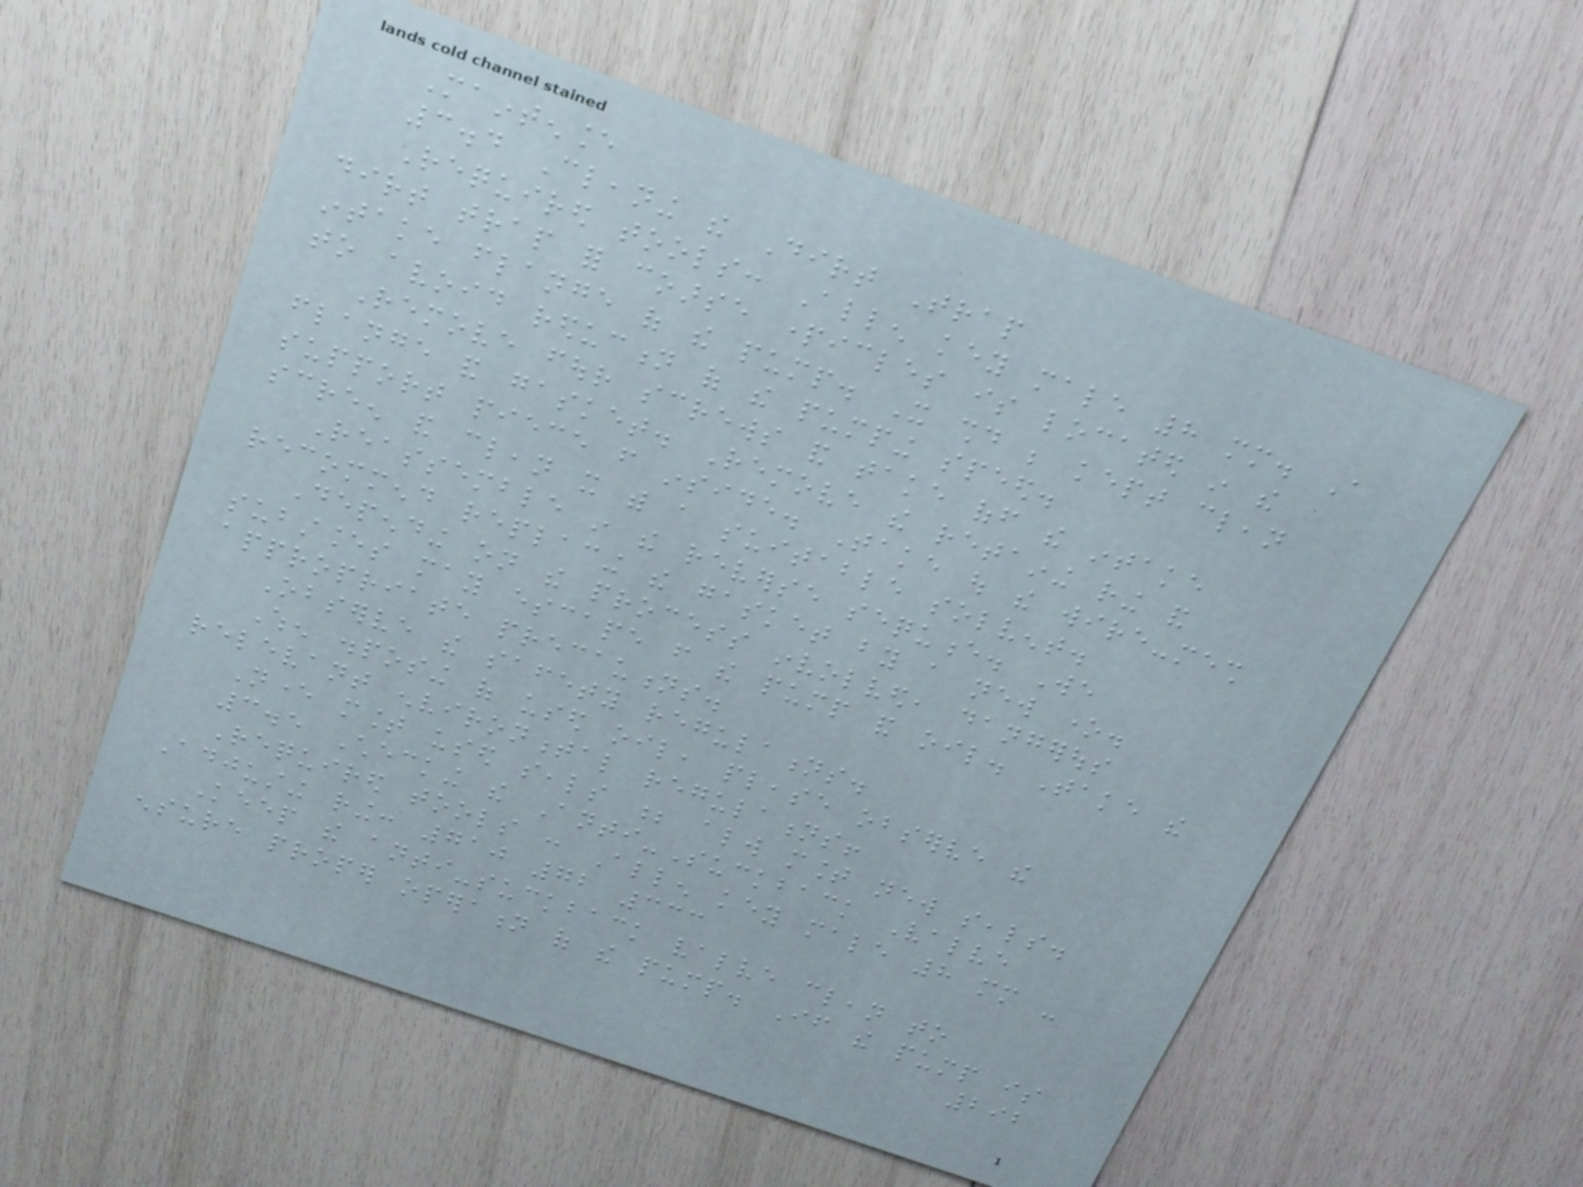Maintenance
3.4 Cleaning the Dirt Trap
Required tools: Allen key male 8 mm. A
dirt trap for coarse particles is located in the
intake flange of the pump. It should be kept clean
to avoid reduction of the pumping speed.
Remove four screws and take off the intake
flange and gasket. Remove the retaining ring and
support piece from inside. Take out the wire-mesh
screen and clean it with a suitable solvent.
Reassemble in the reverse sequence. We
recommend replacing the gasket by a new one.
Depending on the process involved, dangerous
substances may escape from the pump and oil. Take the
appropriate precautions.
Observe the safety regulations.
When disposing of used oil, please observe the
relevant environmental regulations!
Never mount used seals ; always mount new seals.
3.5 Checking the Anti-Suckback Valve
Required tools : Allen key male 8 mm -
Adjusting ring: 710 72 333
Keep the anti-suckback valve clean to
ensure proper operation of the pump. If the pump is
292
